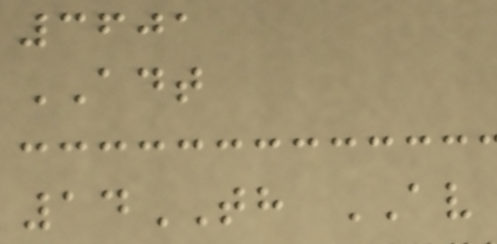3601
ADT
14TH AV
